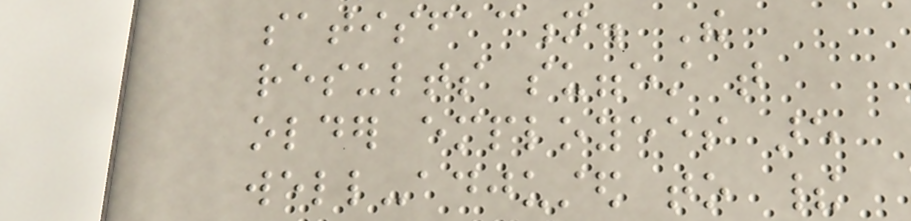satisfaction. The
results suggest that
older employees are
well-adjusted to their
